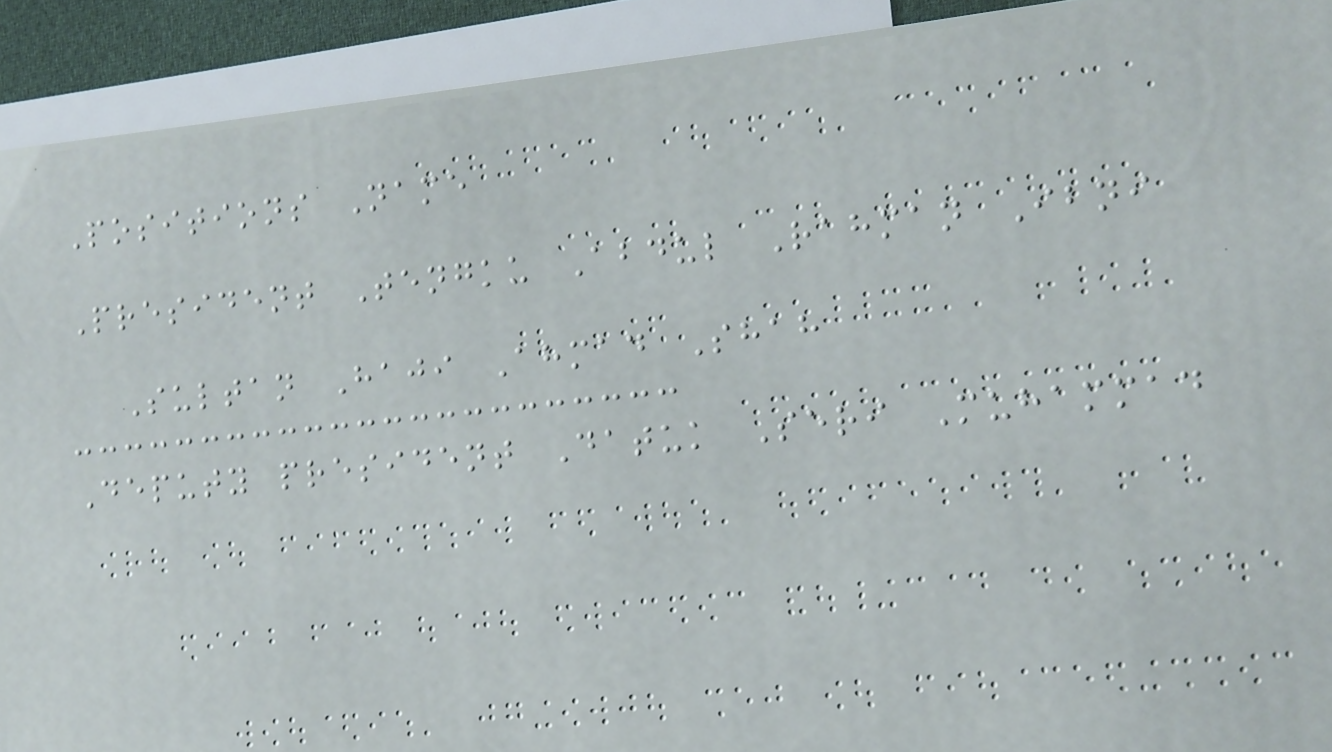Positions Name
President Tengku Abdul Rahman Ibni
Sultan Haji Ahmad Shah
Deputy president Datuk Seri Muhammad
